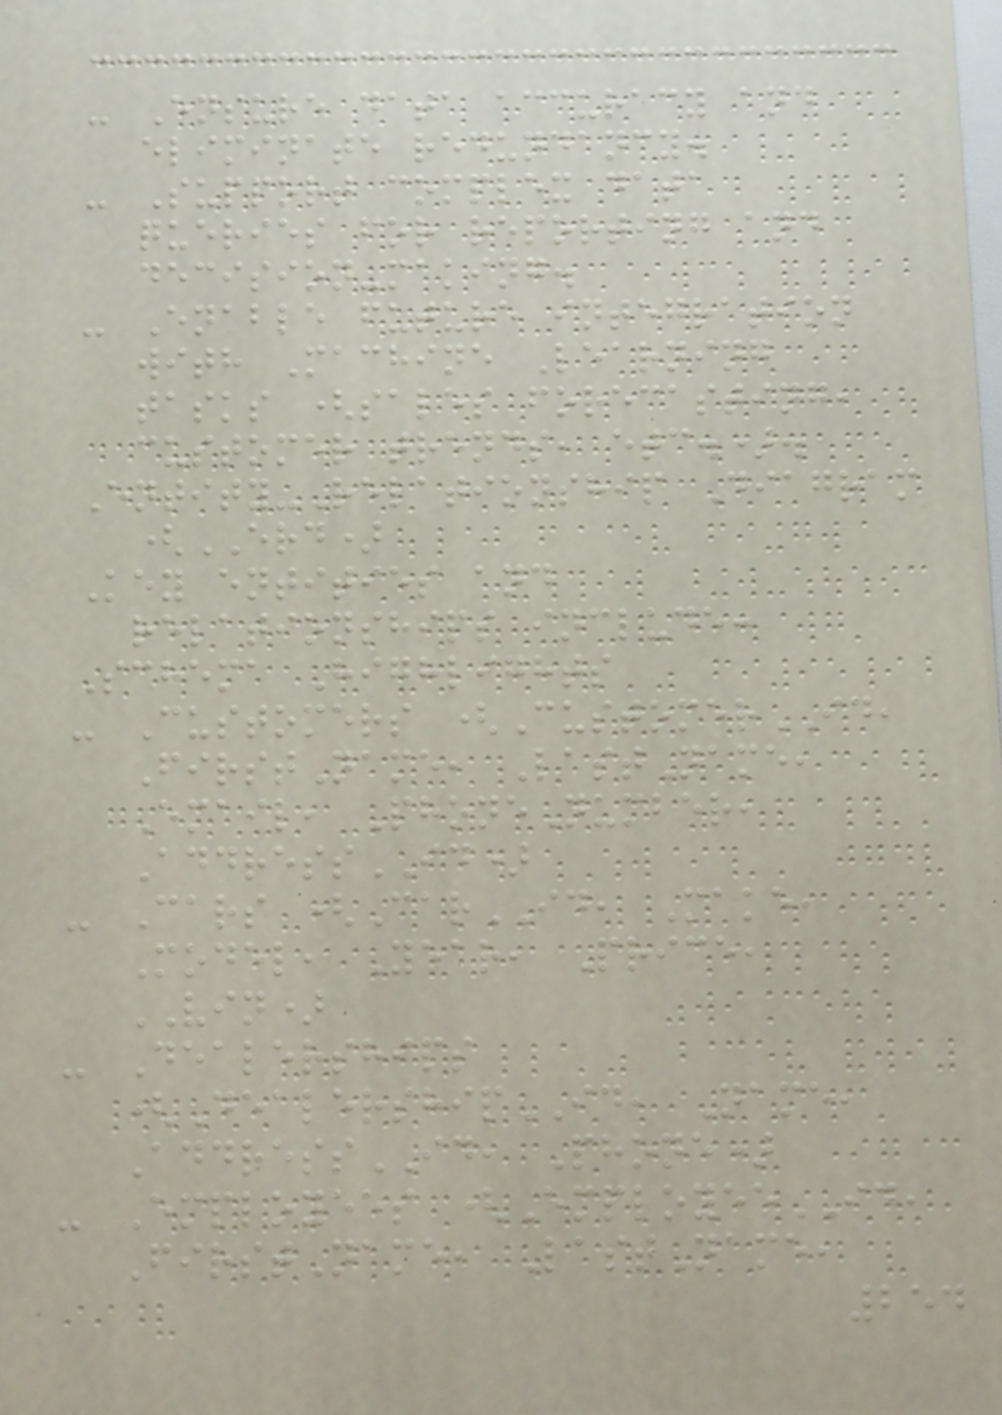- Ensure data accuracy and
eliminate redundancy.
- Support complex data
queries for reporting and
decision-making.
- Enable future integration
with Machine Learning
tasks (sales forecasting,
customer trends, etc.).
Entity-Relationship Diagram
(ERD)
Key entities and
relationships include:
Schema Highlights
- Customers (CustomerID,
FirstName, LastName,
Email, PhoneNumber,
AddressID)
- Cars (CarID, Make,
Model, Year, Price,
VIN)
- Dealerships
(DealershipID, Name,
AddressID, Phone)
- Employees (EmployeeID,
FirstName, LastName,
254
